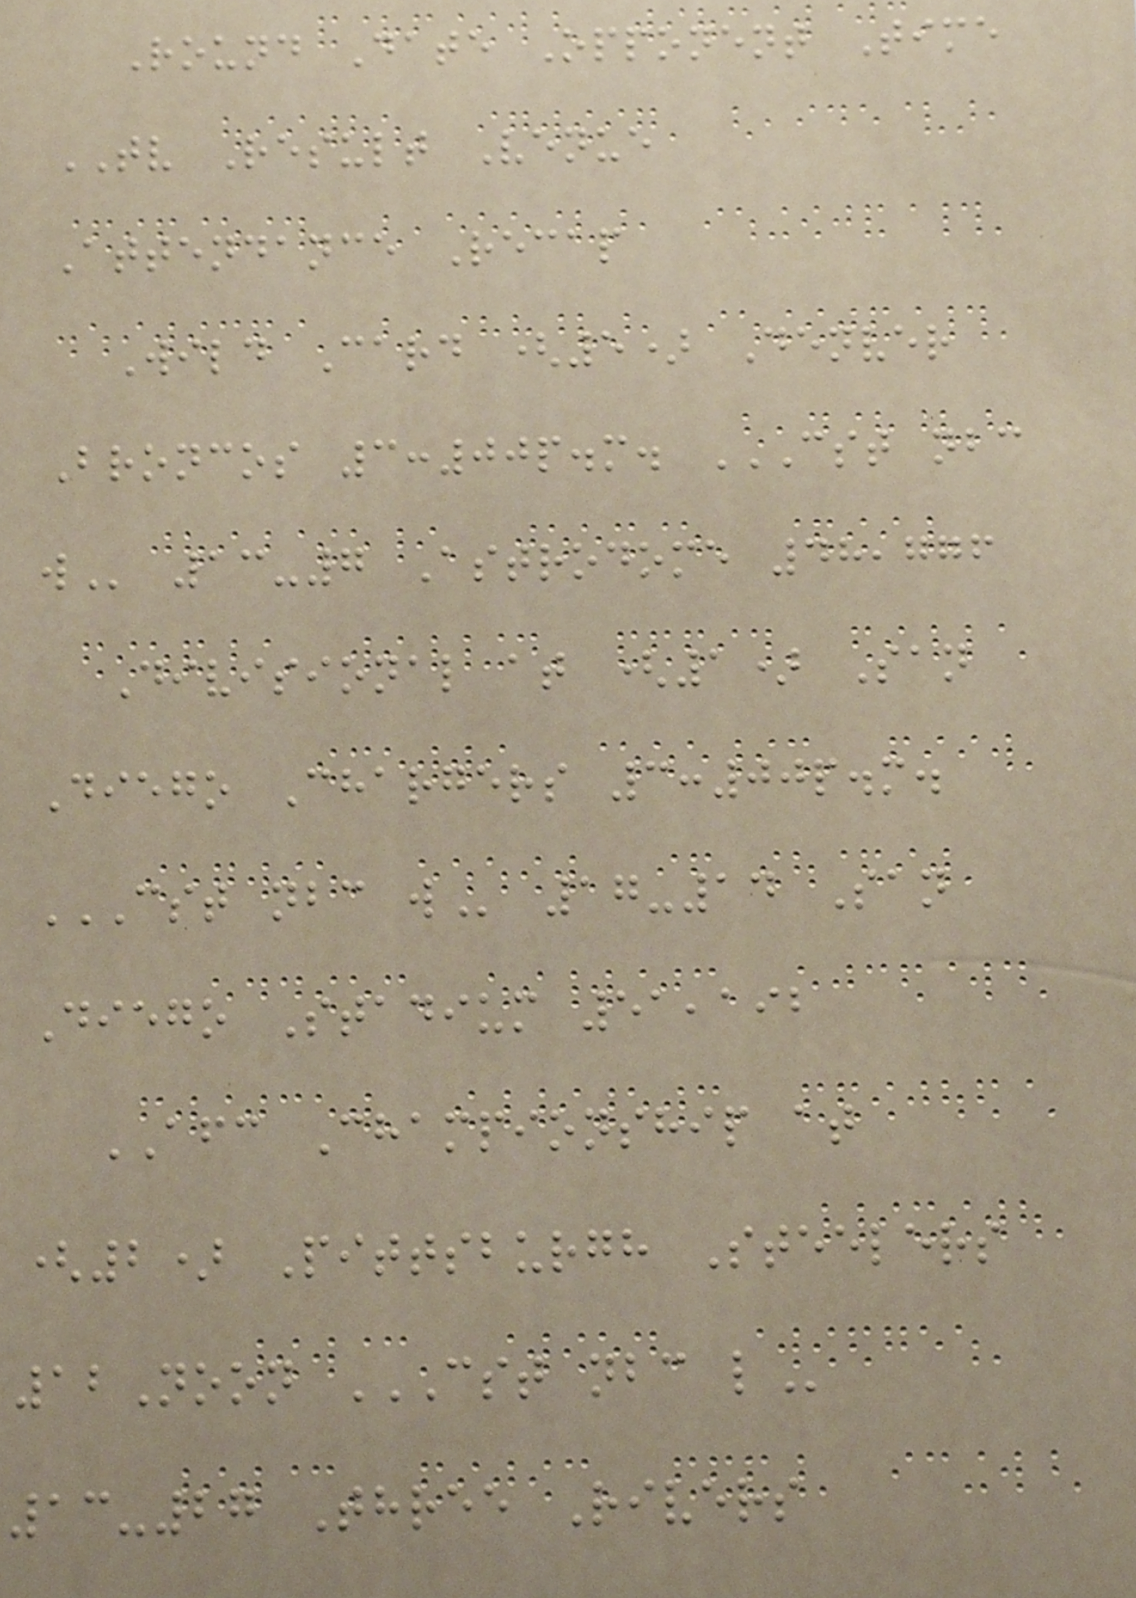Round Date Opponent Time
TV Result Venue
Attendance Recap
Wild Card (5) Denver
Broncos 3:00p.m. CST NBC
W 13-7 Astrodome 48,776
Divisional at (1) San
Diego Chargers 3:00p.m.
CST NBC W 17-14 San
Diego Stadium 51,192
AFC Championship at
(2) Pittsburgh Steelers
12Noon CST NBC L
13-27 Three Rivers
